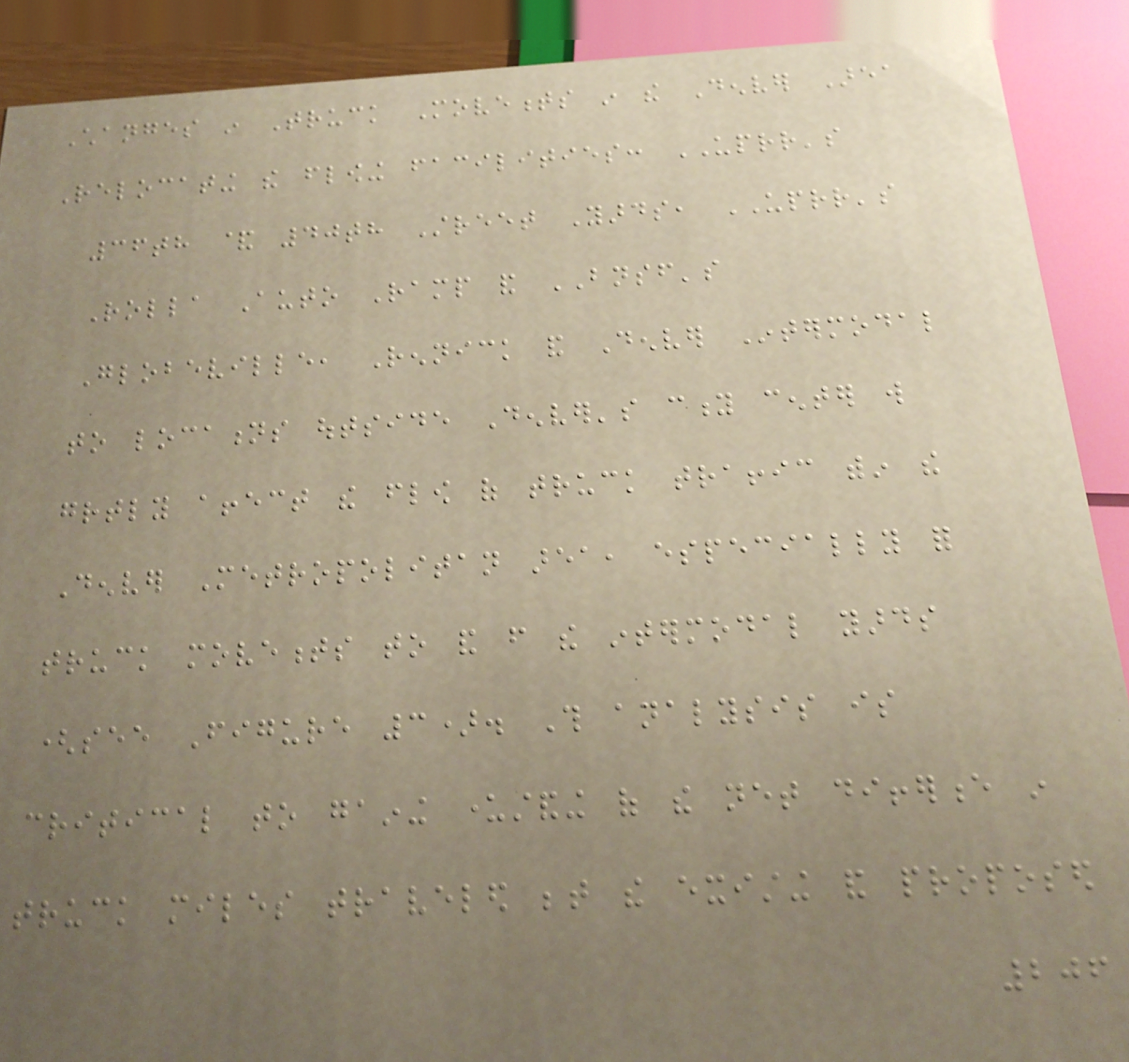Changes in Truck Movements in the Denver Area
Relocating the flowing facilities: UPRR's
36th & 40th Street Yards, UPRR's
Rolla Auto Ramp and BNSF's
Globeville, Rennick and Denver Intermodal
to locations outside Denver's city center will
greatly affect the flow of truck traffic within the
Denver Metropolitan area, especially for
truck movements to and from the intermodal yards
(see Figure 3). This analysis is
critical to gaining understanding of the net difference in
truck miles traveled between the existing and proposed
206
